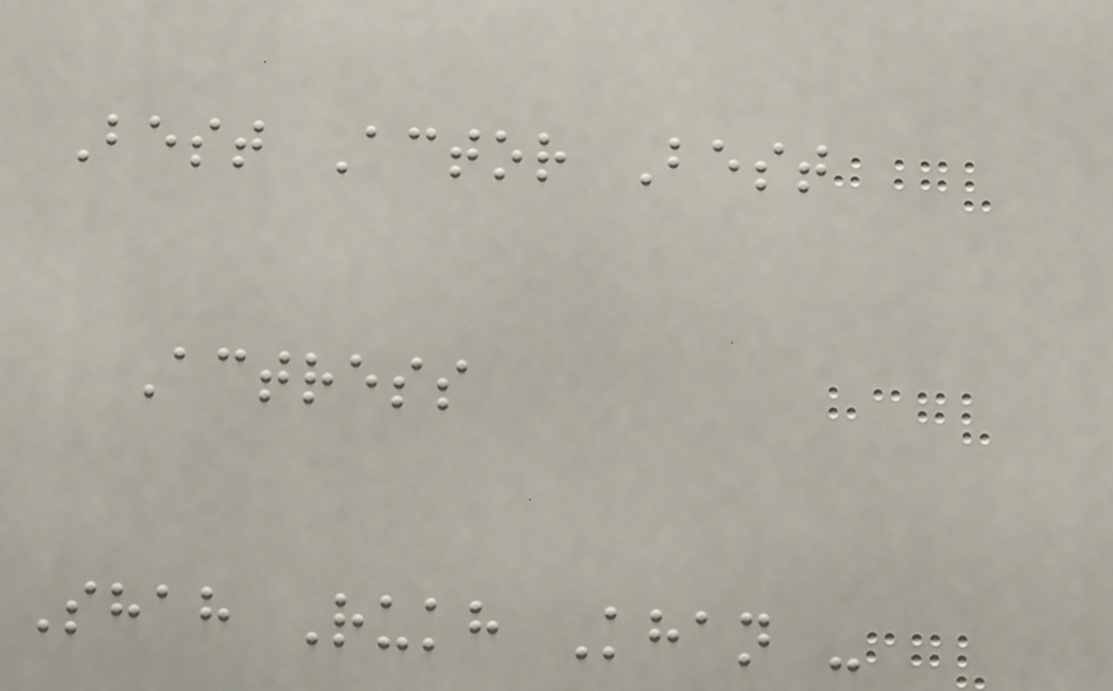Best Actor Best
Actress
Shah Rukh Khan -
